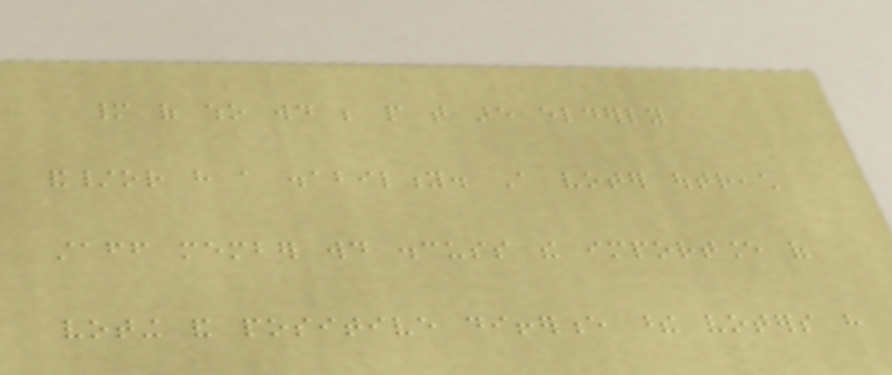many of who would be people that are elderly
and/or have a disability. A voter outreach
staff member would discuss the importance of
voting and positive difference these voters have
